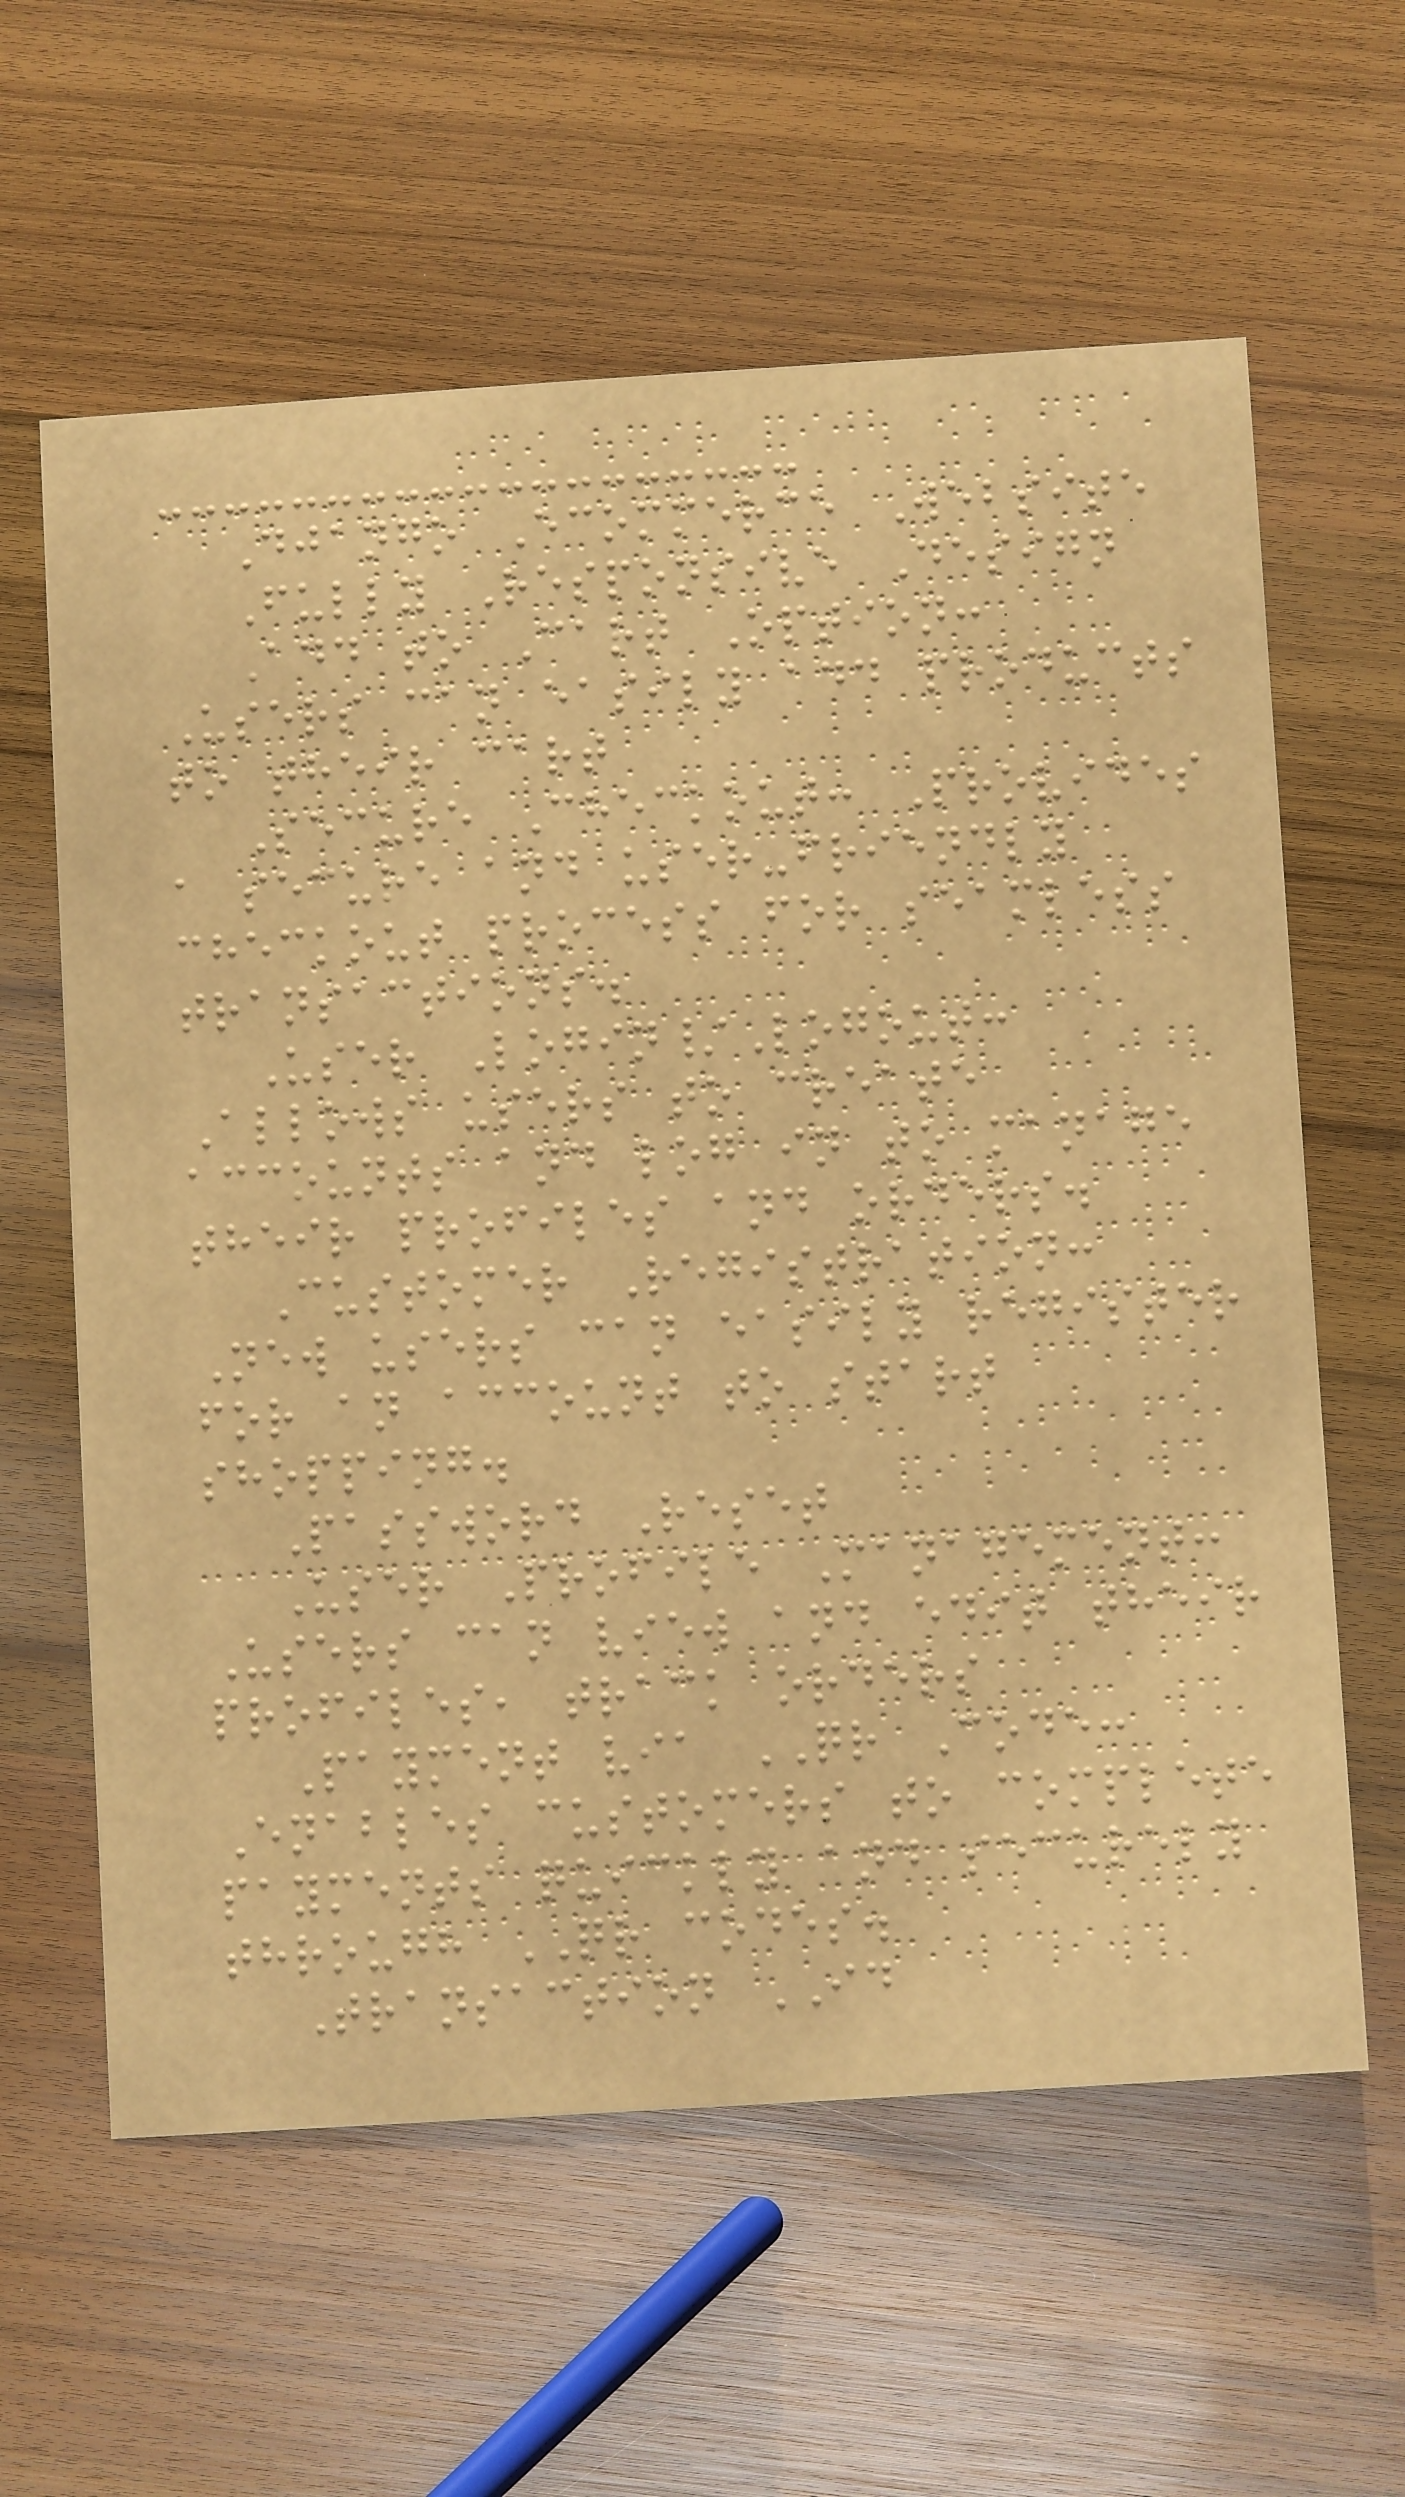Django Ecommerce Website
Fully Responsive Design
Add to Cart Option:
Users can easily add products
to their cart
Secure Checkout: Provides
a secure and user-friendly
checkout process for seamless
transactions.
User Login/Logout:
Allows users to create
accounts and log in to manage
their profiles and orders.
Customer Registration:
New users can easily register
for an account to start
shopping.
Password Reset
User Profile Management:
Users can view and edit their
profiles, track orders
Payment via QR Code:
Enables customers to complete
payments quickly and securely
through QR codes.
Transaction ID
